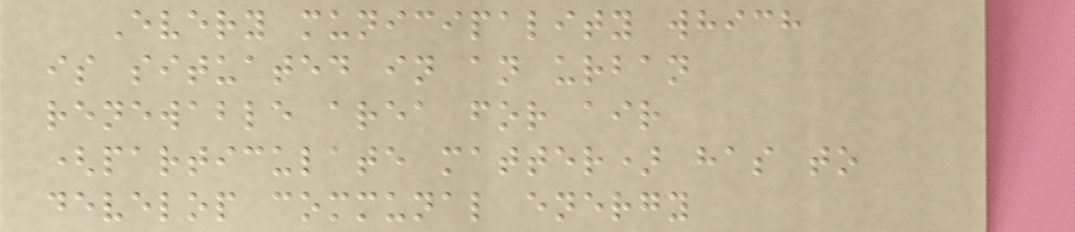Every municipality which
is situated in an urban
renewable area for air
(particulate matter) has to
develop communal energy
